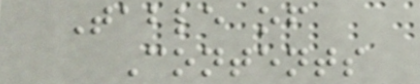Table of
Contents
